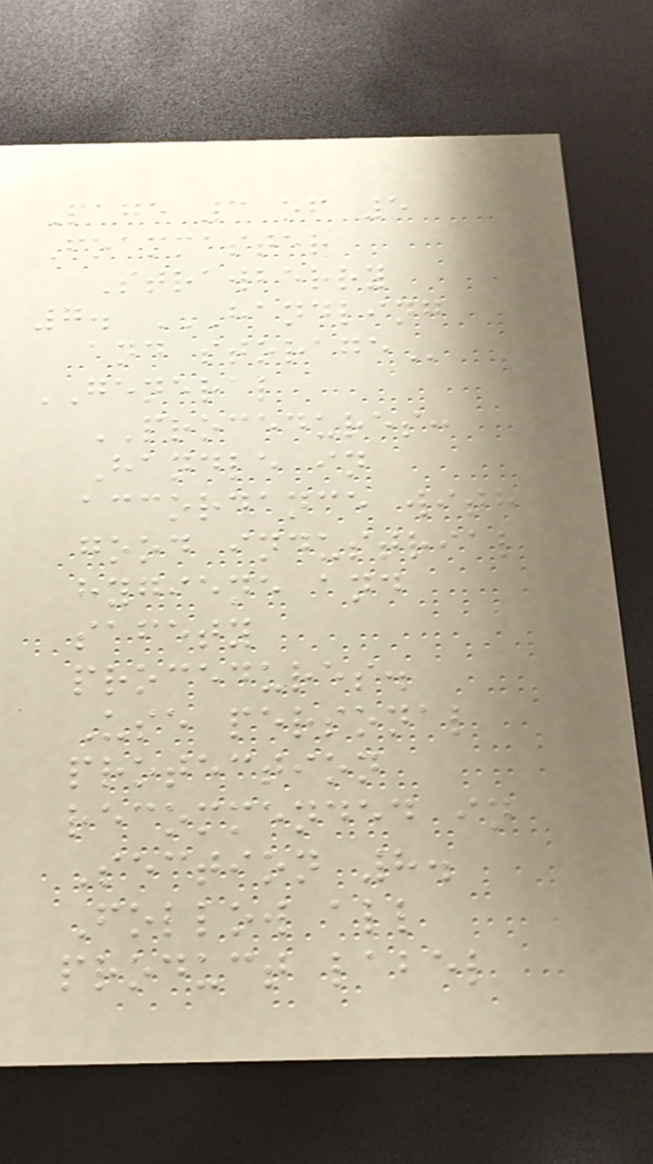Page 3 of 5
Foammaster
Strawberry
7. HANDLING
AND STORAGE
GENERAL
PROCEDURES:
Handle in
accordance with
good industrial
hygiene and
safety
procedures.
Use personal
protection
recommended in
Section 8.
Follow all
product label
